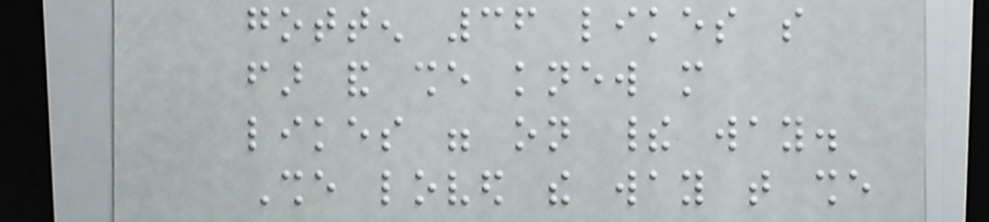gotten 36 likes so
far and she knew more
likes were on their way.
She loved the way that she
